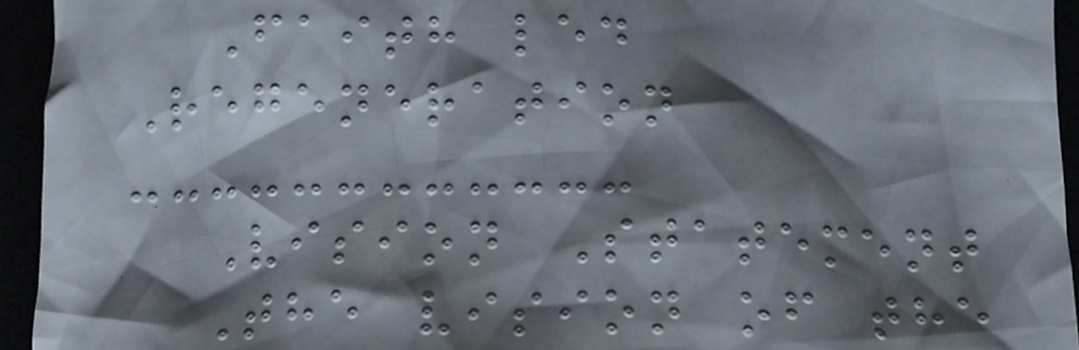Faith led
Regeneration
Vision Statement
The vision of the
